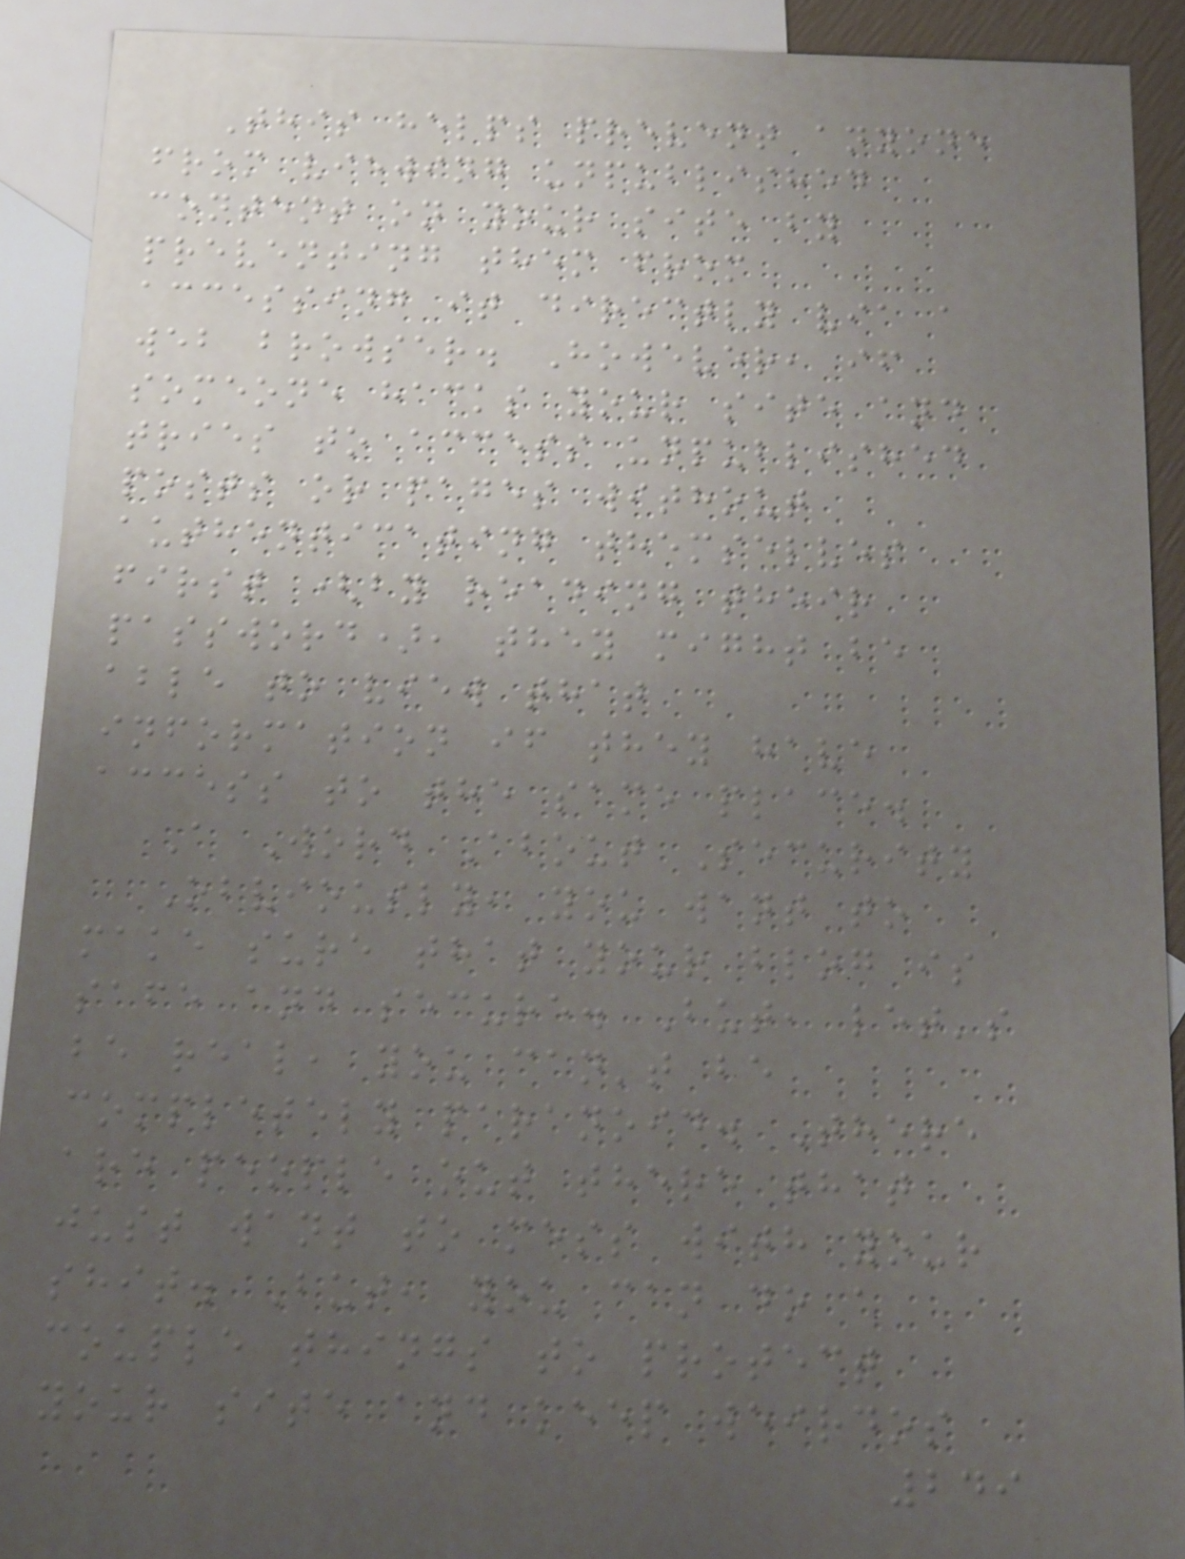This helps prevent anyone
from viewing unpublished
content on your site by
preventing them from
accessing it directly via a
web browser. However, if
someone hacks your site and
tries to access unpublished
posts or pages without
authenticating themselves
first (by reading their
password), they might be
able to view that
information if they have
access to the same place.
A Word About Security
Obviously, you want to
make sure that your blog is
safe and secure. But, let's
be real, you can't be
completely paranoid. There
are people out there that
just want to mess with your
shit. But, you can do a
couple things to protect
your site and keep weirdos
249
